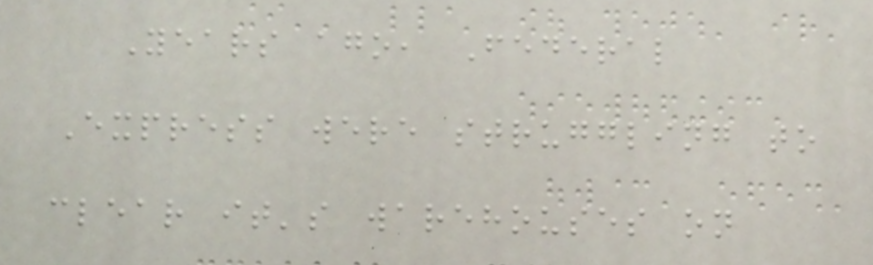Years ago, Federal
Express were struggling to
clear it's warehouses on
